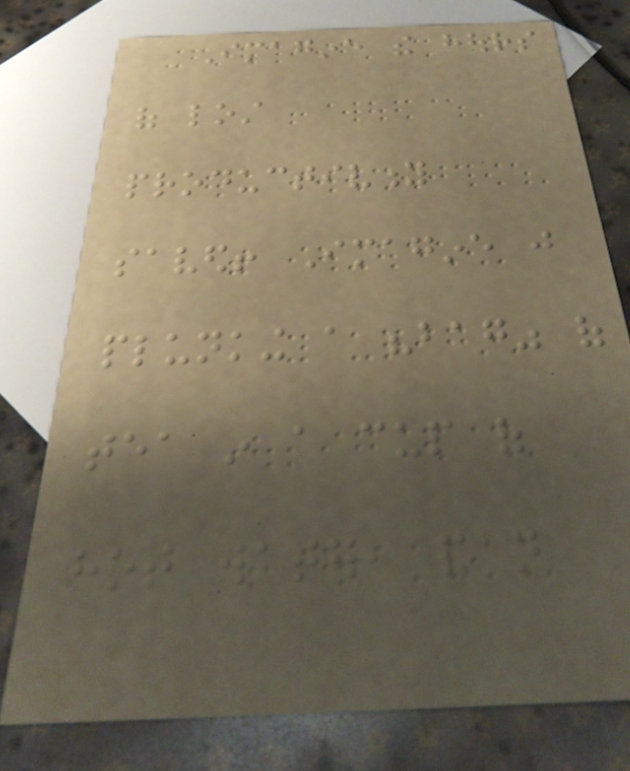Imagine the hours
of lost
productivity
saved! Imagine just
plunking a "bag" of
tea in a cup of
hot water, and not
